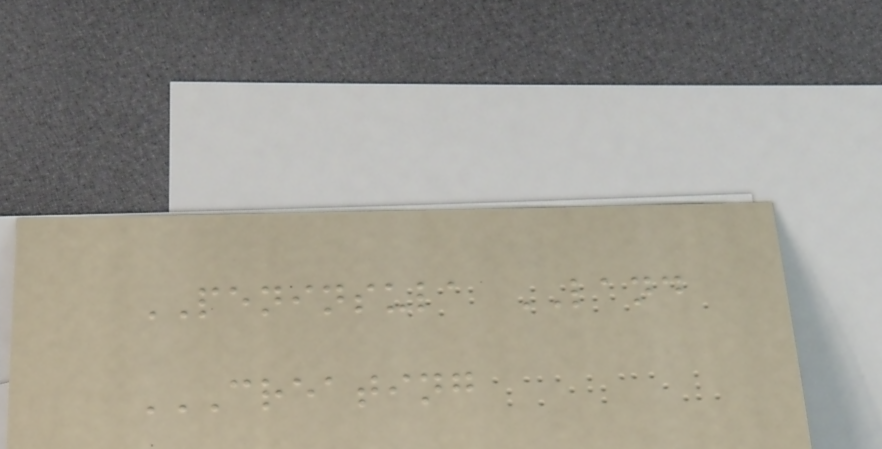PENINSULA LAND
CREATING
